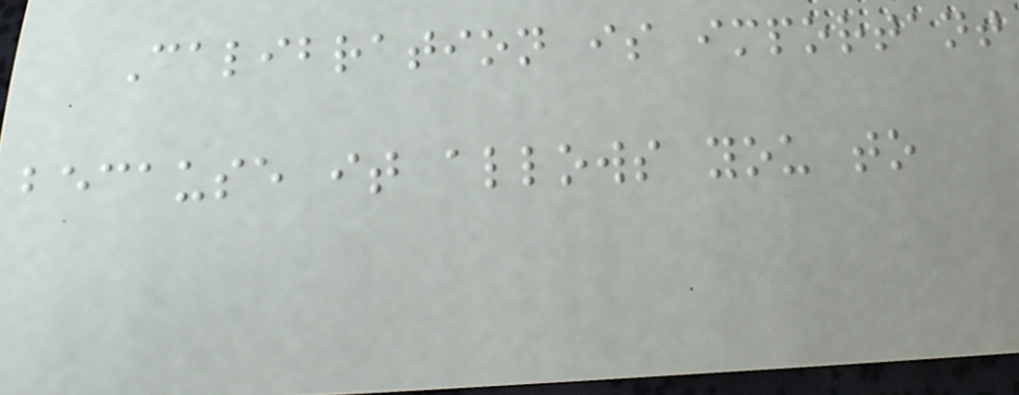Calibration is important
because it allows you to
